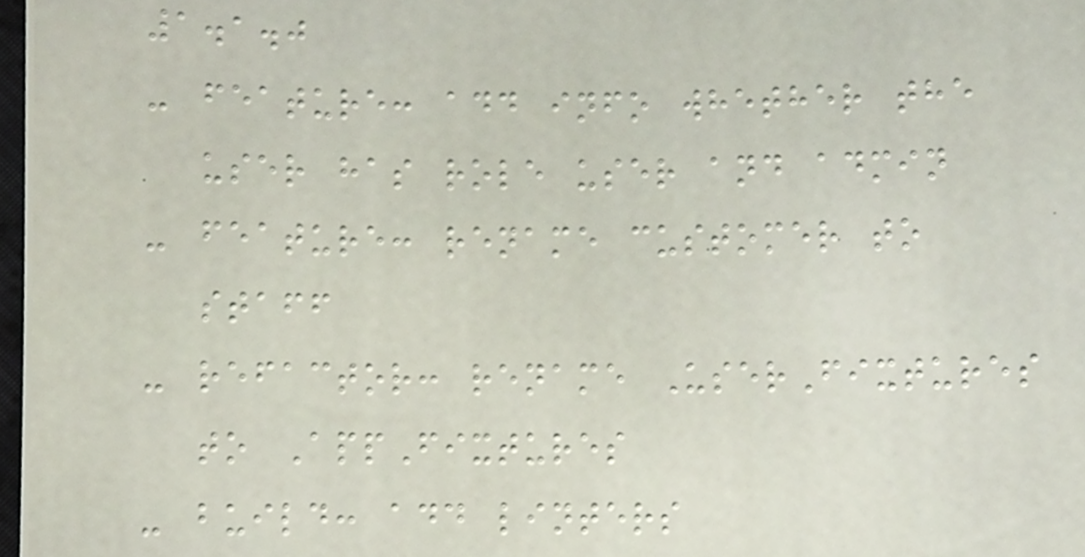1.1.0
- feature: add info whether the
user has role user and admin
- feature: rename customer to
staff
- refactor: rename UserFixtures
to AppFixtures
- build: add linters
